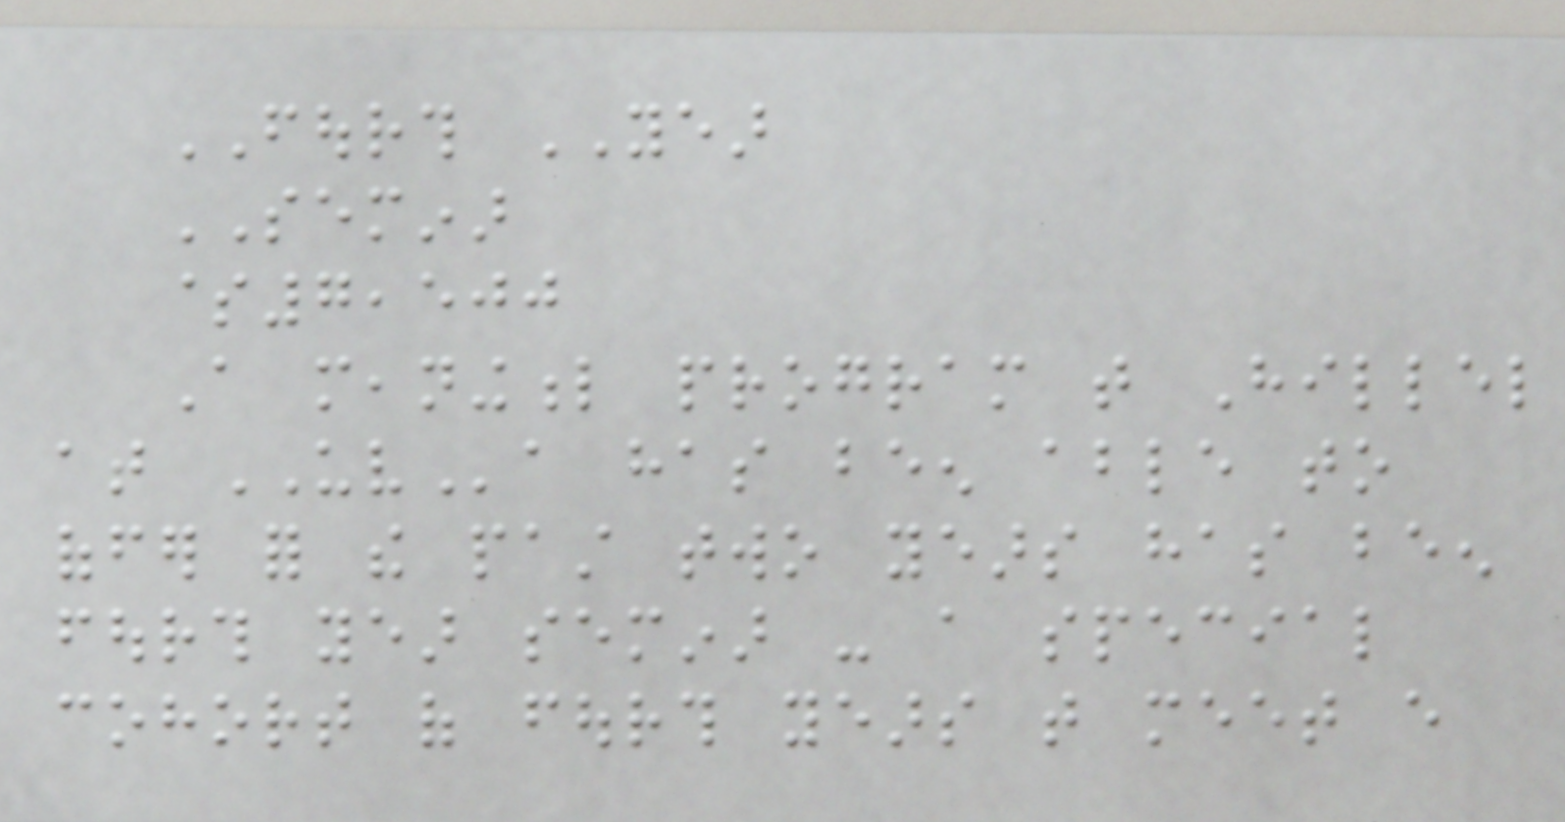FOURTH YEAR
SEMINAR
$7,500
A meaningful program that Hillel
at UVa has been able to
offer for the past two years has been
fourth year seminar - a special
cohort of fourth years that meet every
